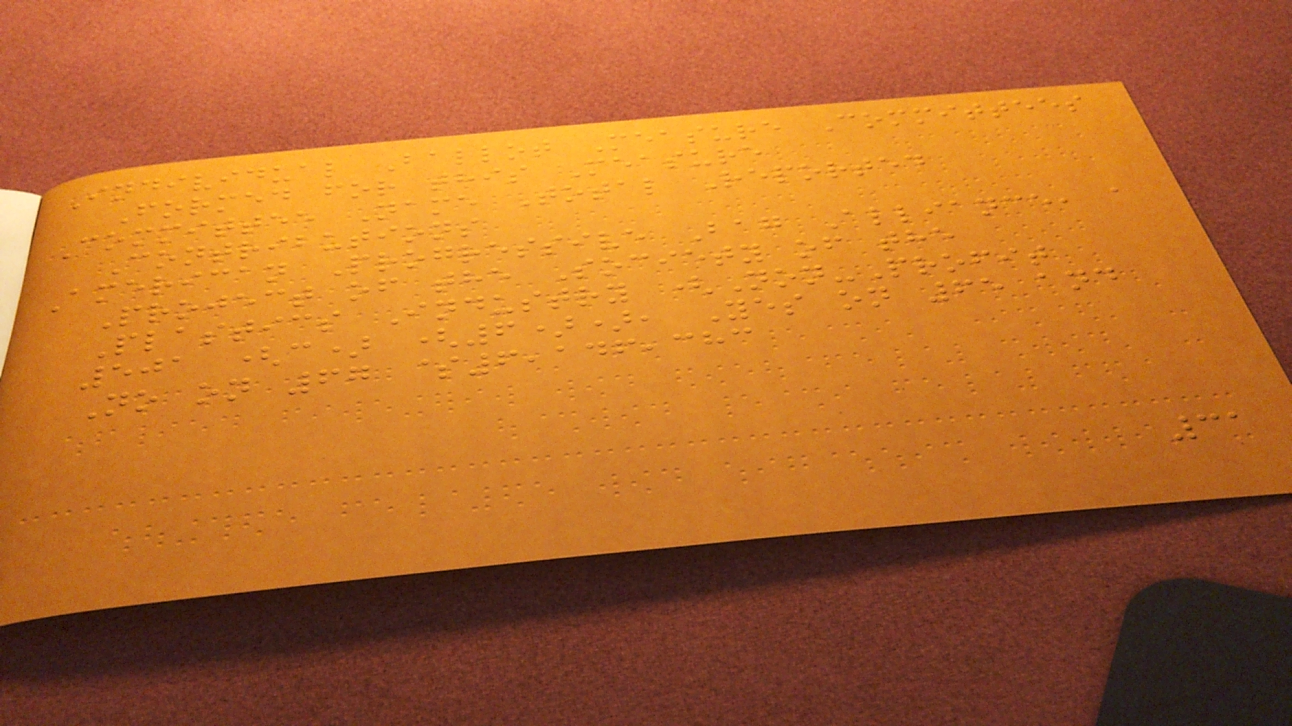Individual Ballot Measure Committees
Formed for this Measure
Committee Name Total Reported
Contributions
American Progressive Bag Alliance, a
Project of the Society of the
Plastics Industry (Non-Profit
501 (c) (6)), Yes on 65 and
No on 67 $6,146,383
31
